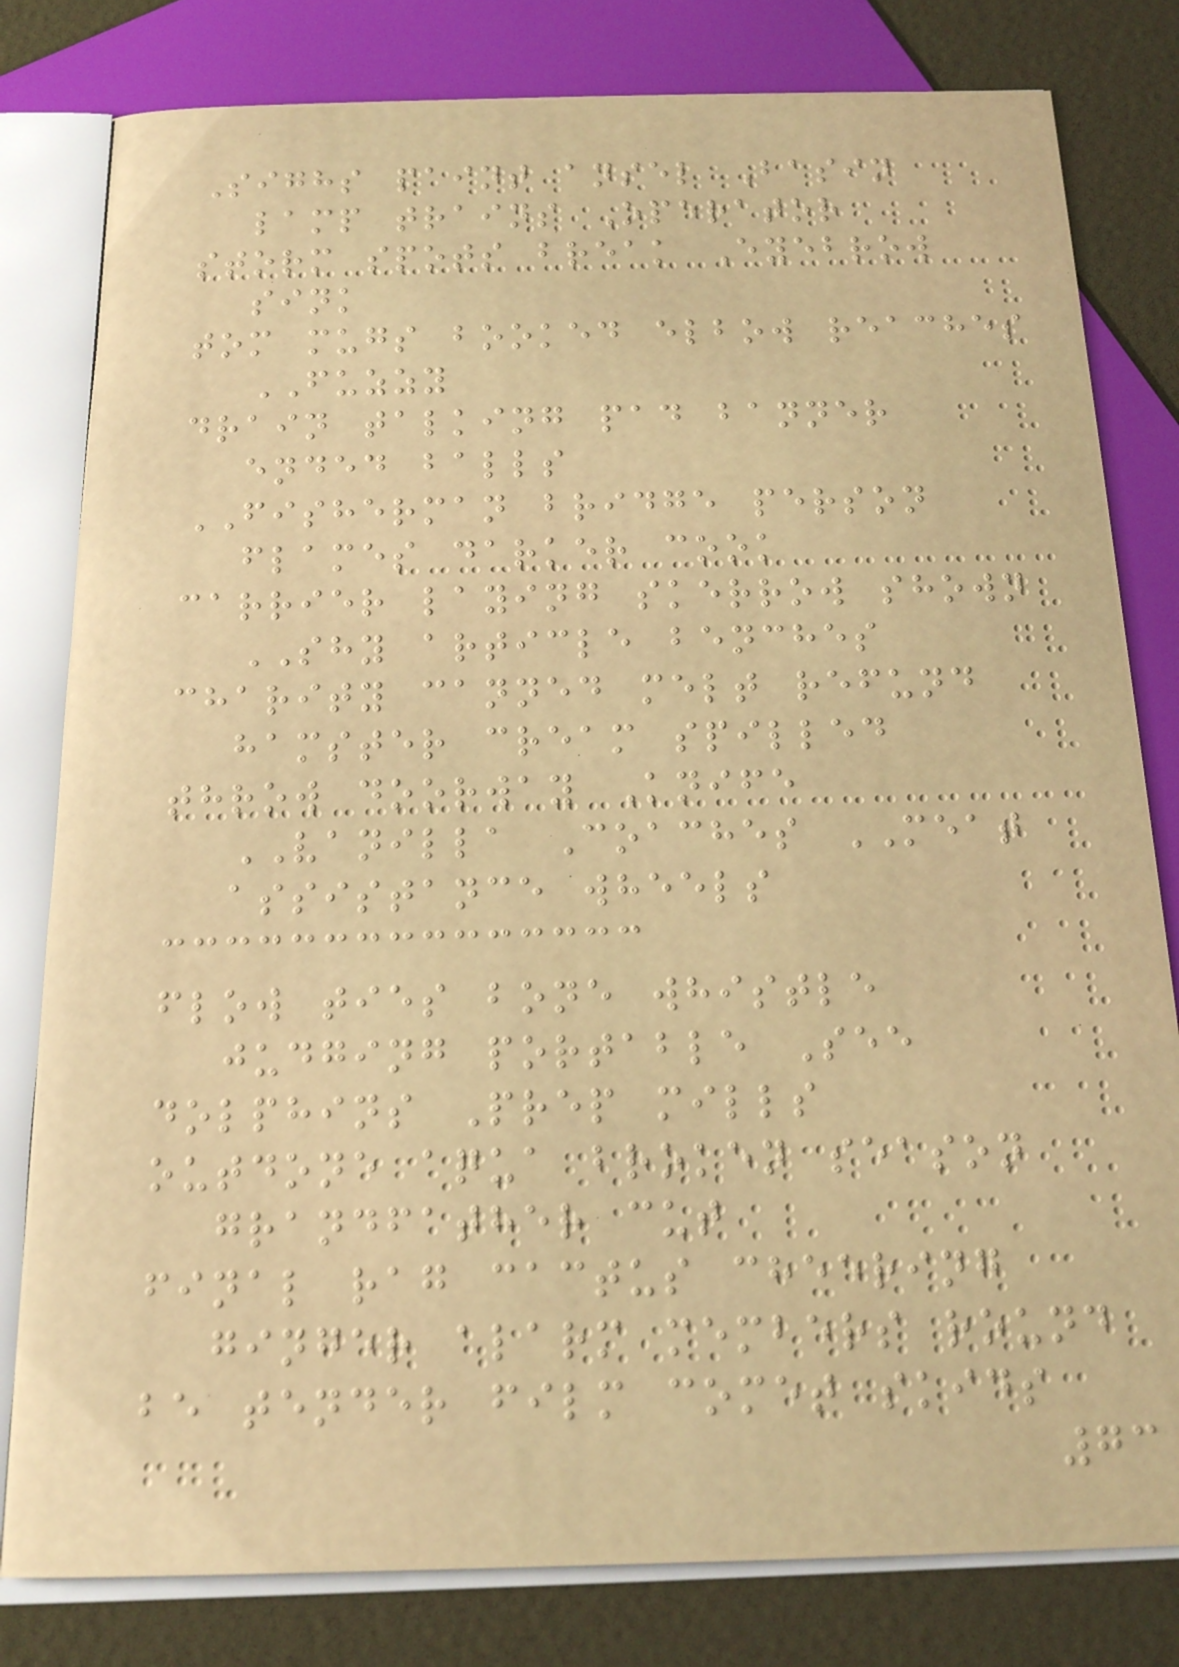Sighs paint ansel Basin
lamp trains Operator
storm spots break Eyebrow
sink
tom mugs booked elbow reaches
FUZZY
drain talking pad banner
ended balls
FISHERMAN bridge person
flames darker cook
carrier laying skerrow shown
SHY article benches
charity canned melt refund
hamster cream spilled
throw doorway Knife
VANILLA Coaches MEAT
assistance wheels
flow ties bone whistle
judging portable See
dolphins Prep mills
outdone aqua broken season
grandfather cut
final rag cactus cheering
ginger alarm members round
be tender film comet skids
73
